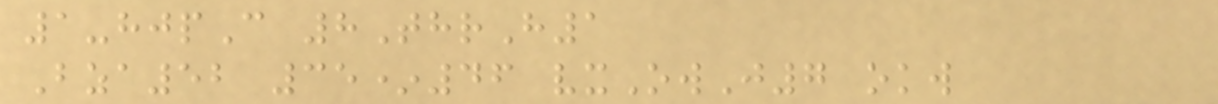1-hjpC 8ThrH1
Bza52 35*46 vxOwJ7 okw
